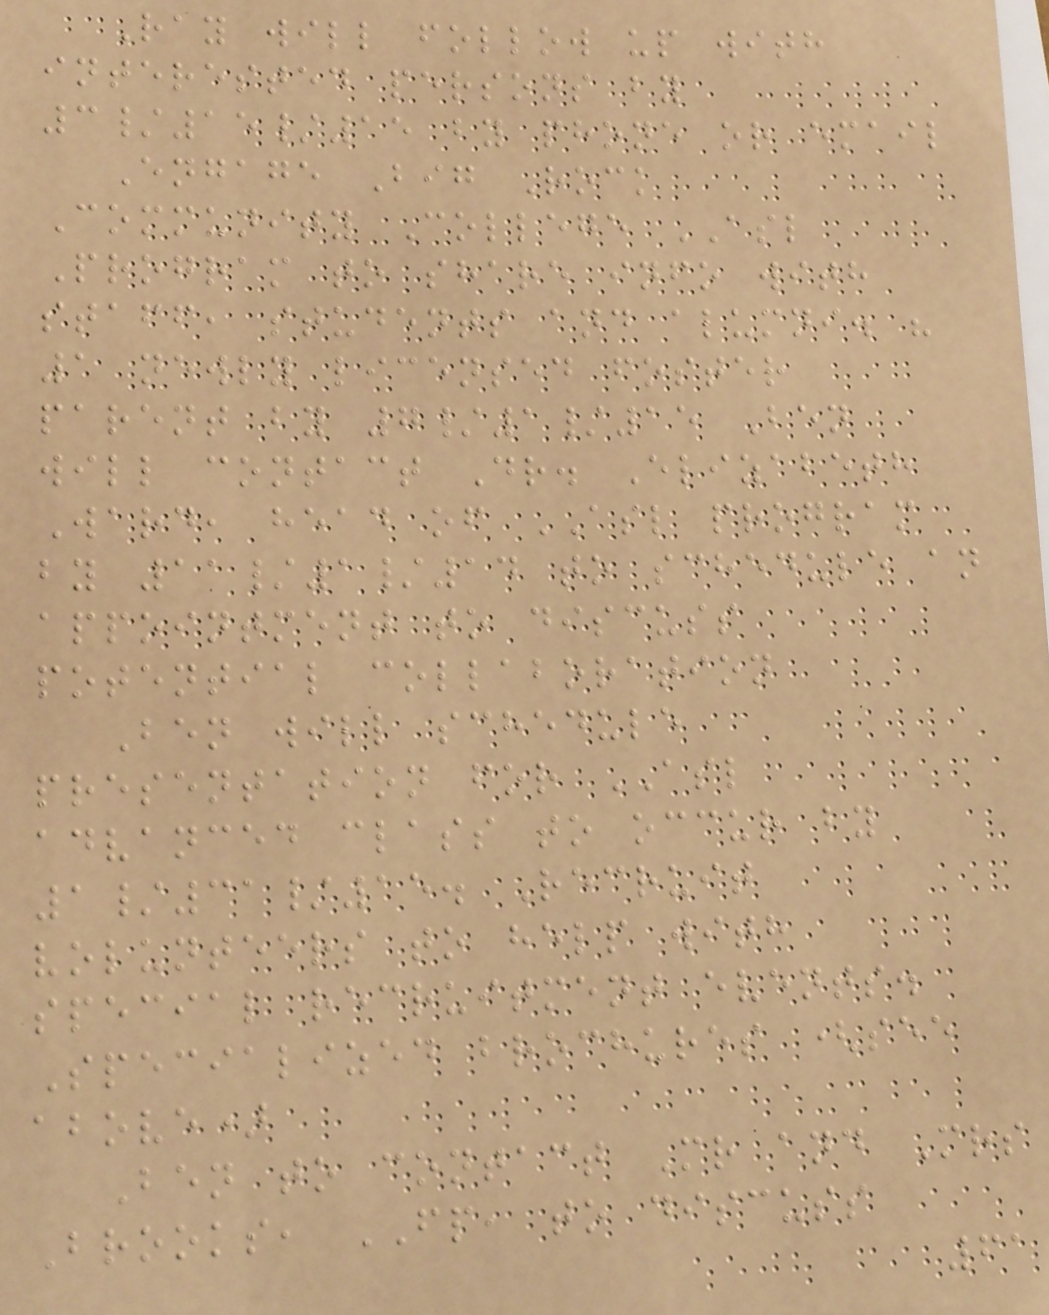Ray will follow up with
interested persons by
3/15/15 by phone or email
Engage Big Rock
Community College ASL
Program to share info with
staff, students and alumni. "
1 newly licensed foster
parent by 7/1/15 Ben
will contact Dr. Elizabeth
Ward, head of ASL program
by 11/1/14 to schedule an
appointment to discuss
potential collaboration
Ben will schedule
presentation for ASL
advanced class to occur by
1/31/15. Recruit
volunteers to help with
special recruitment events.
Specialized brochures (see
above)
Ben to contact Mr and Mrs
Brooks, FP, to discuss
61
